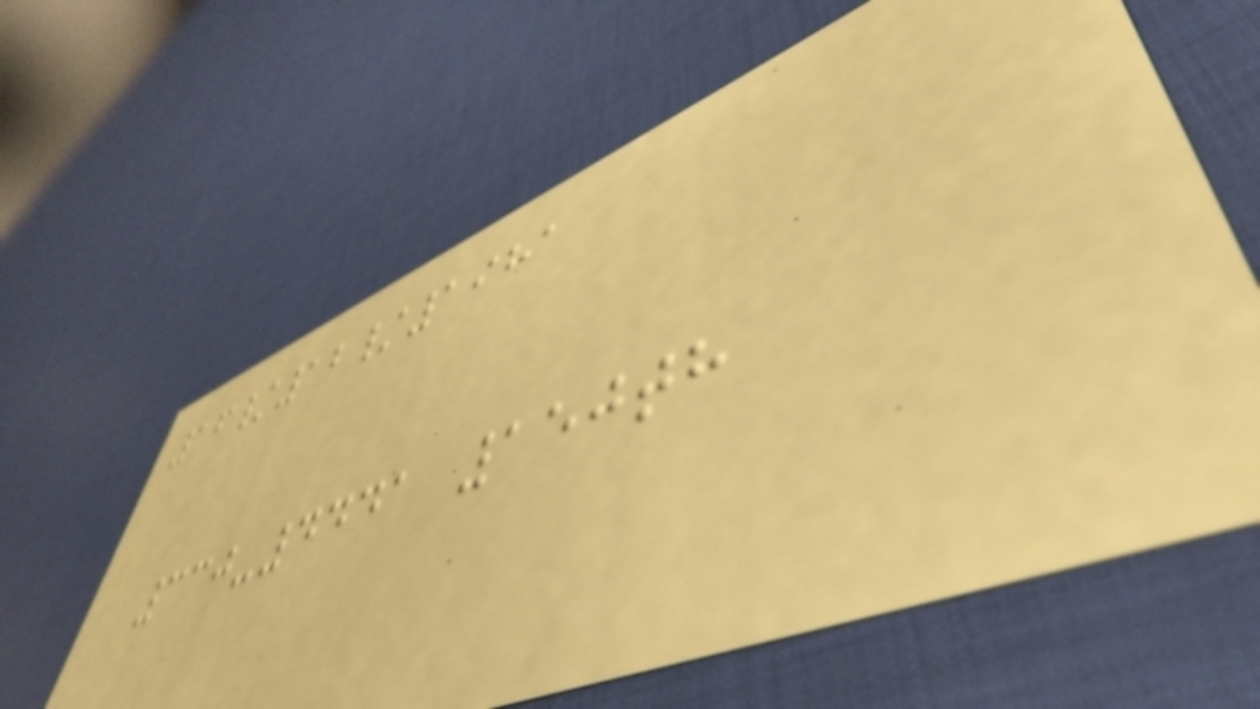16/12/1981
330-4441 150th
